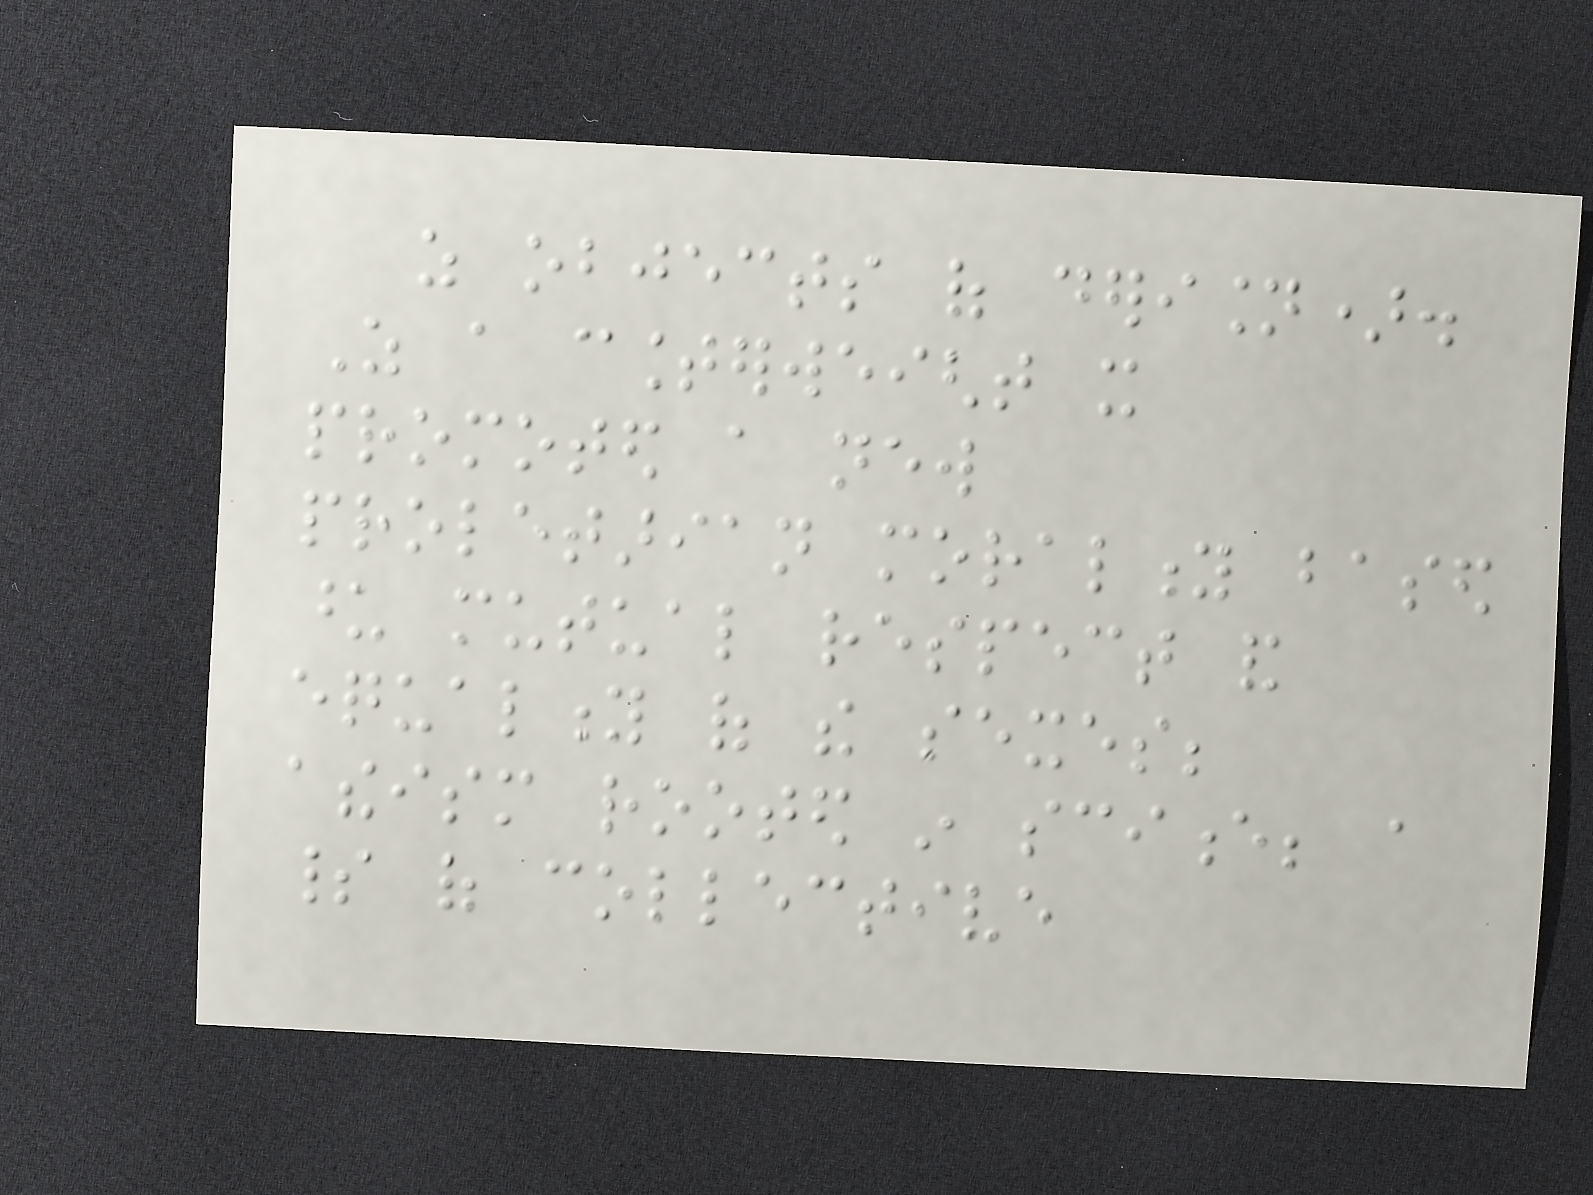as objects of derision).
As a counterweight it
promoted a new
proletarian morality based
upon mutual respect and
equality of the sexes;
atheism rooted in science; a
spirit of collective
